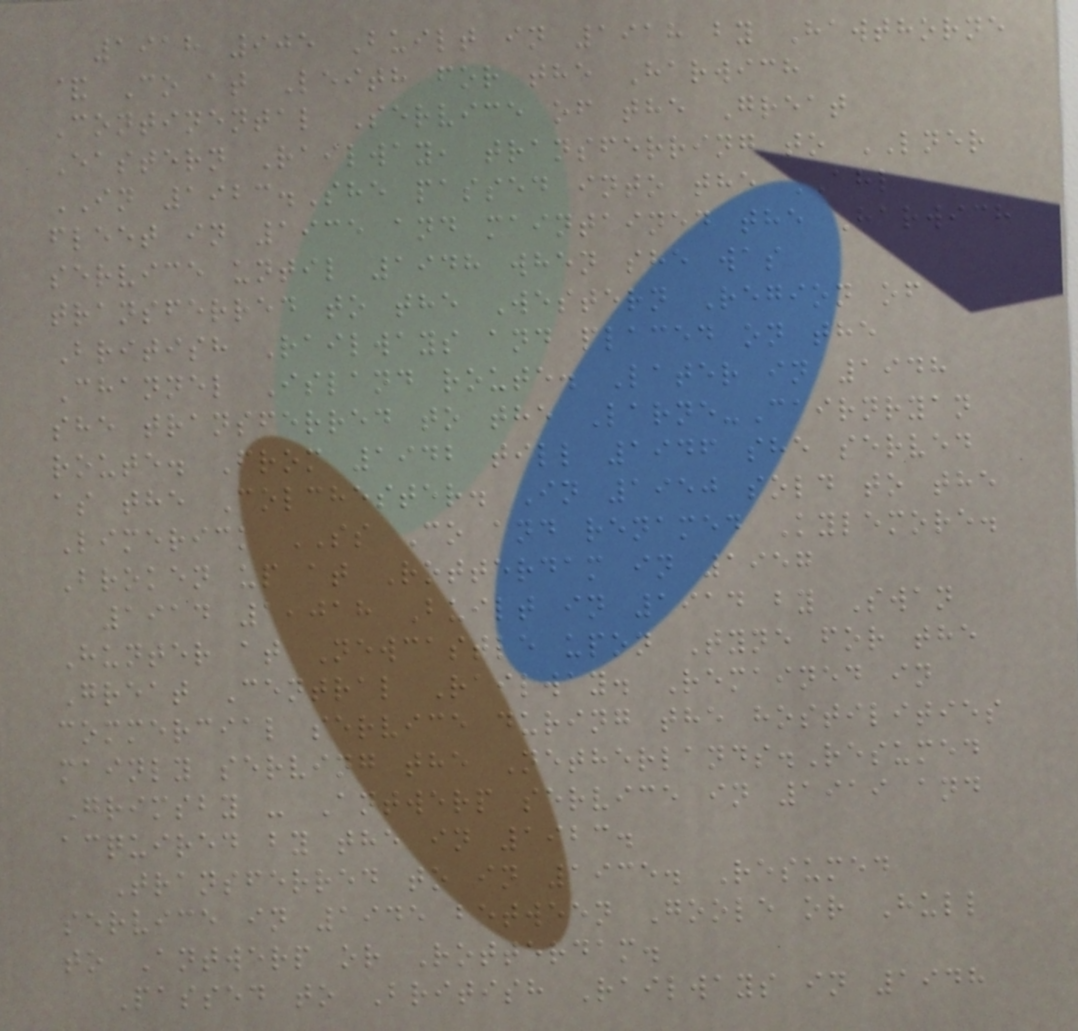1918 905 Built in 1918 by Hawthorne
& Co at Leith for the Harwich
Continental Service of the Great
Eastern Railway, transferring to LNER
IN 1923.She passed into the AHL
fleet in 1935 and maintained the Harwich
service until 1948 when she was
transferred to the Western Region of
British Railways and placed on the
Channel Island route. Later in 1948
she transferred to the Larne-Cairnryan
route. From 1942 till 1946 she served
as the Colchester. In 1950 sold to the
Limerick SS Co and renamed Kylemore.
Broken up at Rotterdam in 1957
1914 1,018 Built in 1914 by Swan
Hunter at Newcastle upon Tyne for the
Great Central Railway. Remained in
commercial service during the hostilities
mainly serving the Netherlands.Resumed
Grimsby - Antwerp service in 1919 and
acquired by the in 1923.
Transferred to in 1935. Resumed
service in 1945 between Goole or Hull
to Antwerp or Rotterdam.
Passed to British Railways in 1948
